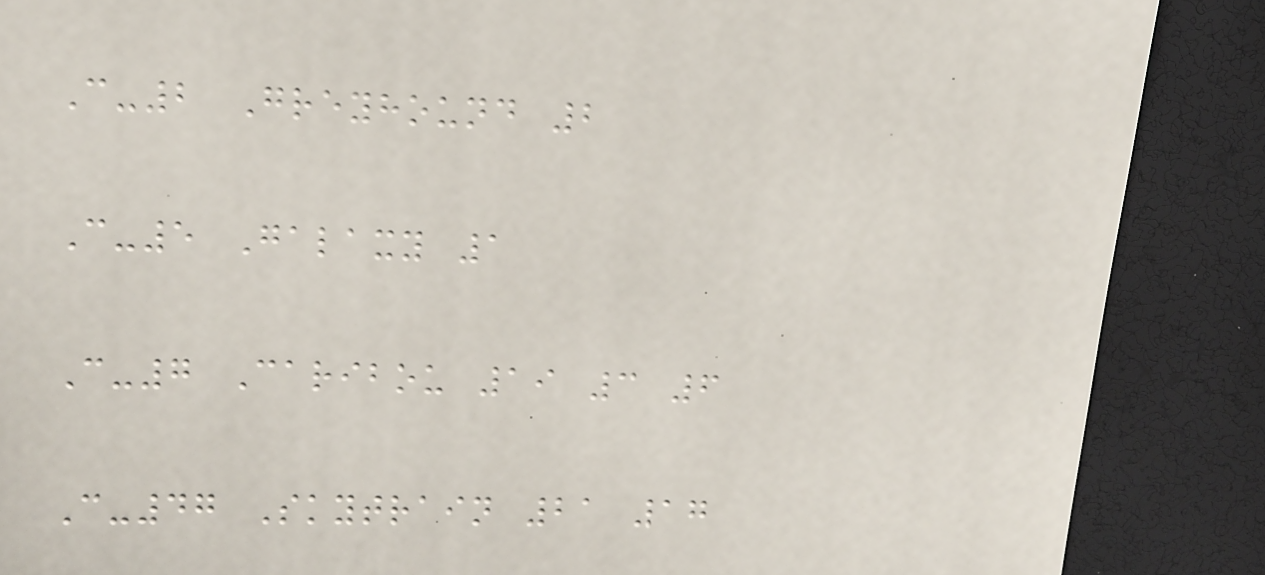C-2 Greyhound 2
C-5 Galaxy 1
C-7 Caribou 19 3 6
C-47 Skytrain 21 17
